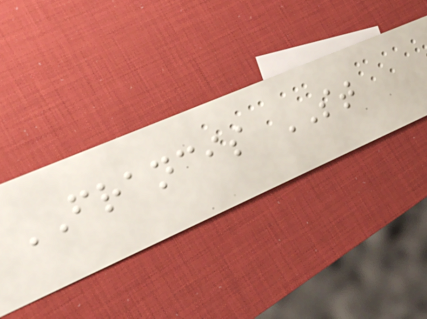FRANCIS ST
